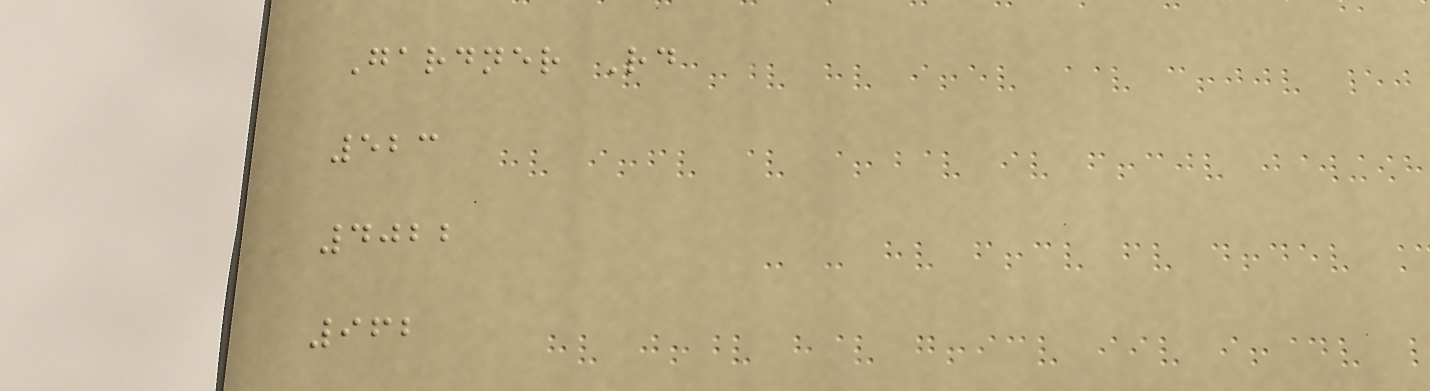Gardner Rd
523
4022
962
